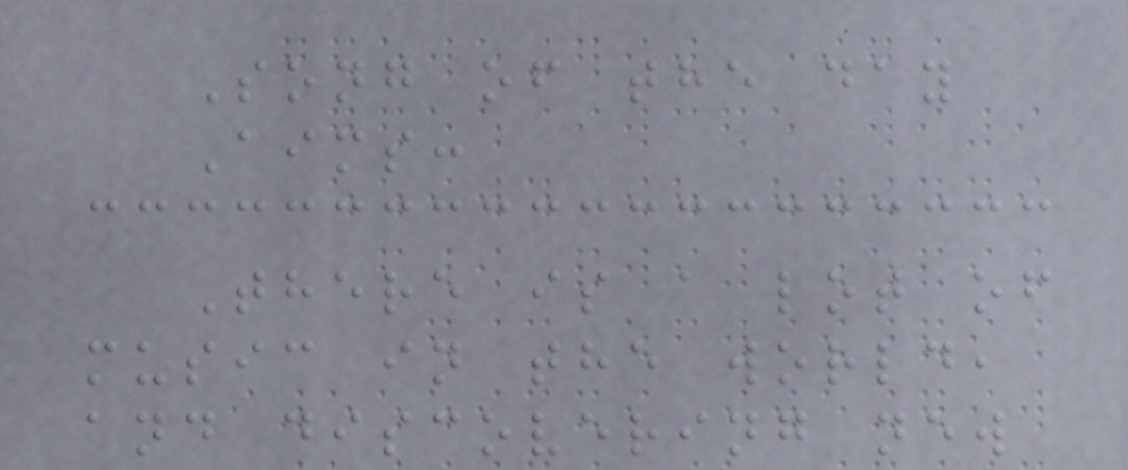Song of the day
Aims:
There is a lot of
music in the world,
and discovering new
